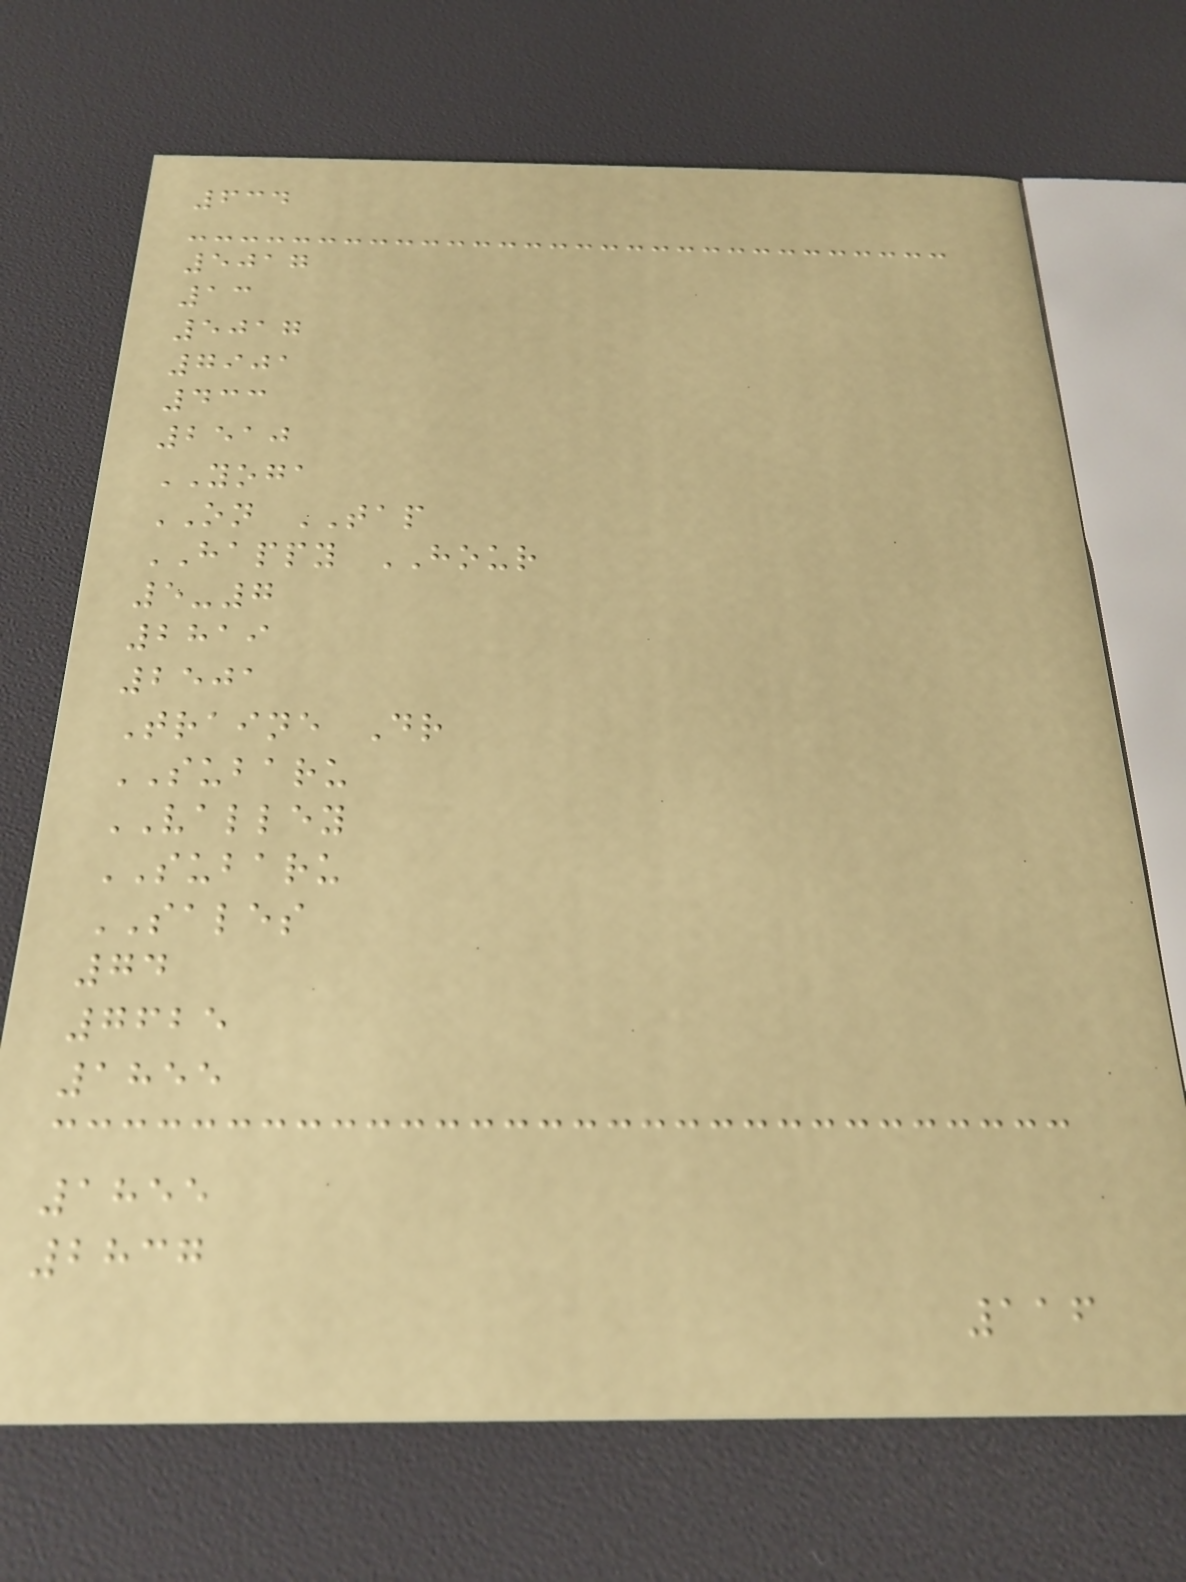634
5017
13
5017
7901
433
2510
YOGA
ON TAP
HAPPY HOUR
5-7
2819
2501
Traine Dr
SUBARU
VALLEY
SUBARU
SALES
74
7625
1855
1855
2837
116
